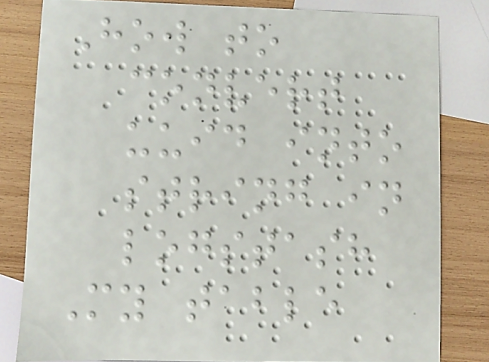How to
convert
uuid into
string in
logstash
My table
